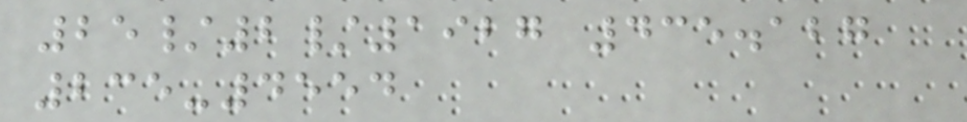25/2/1927 435.127
235-4554
